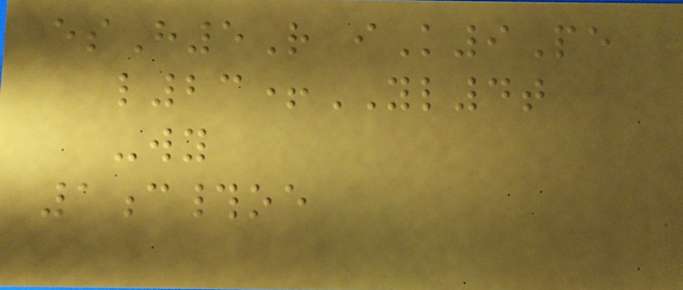esH5R iK9Pe
l23+YL4t
-wy
1c#oe
